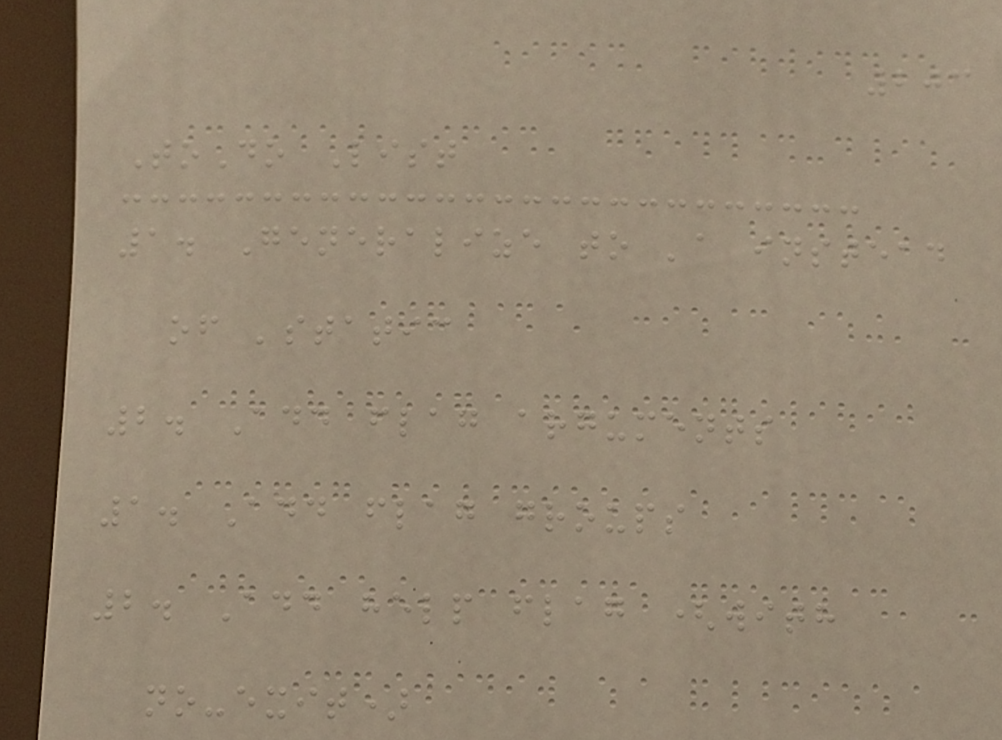203
ToDo List
1. Generalize to 'a instead
of 'static
2. Add flag arguments
1. Add flag groups
2. Add help flag (with
no-exit)
